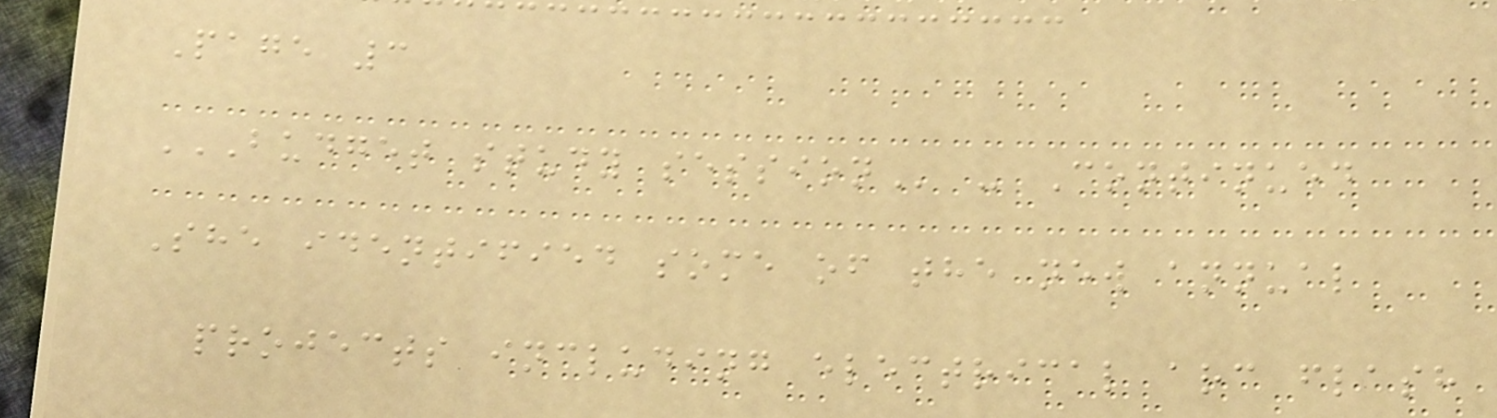Page 3
BUDGET STUDY SESSION - Continued
She identified some of the new annual
projects including electrical arc flash
